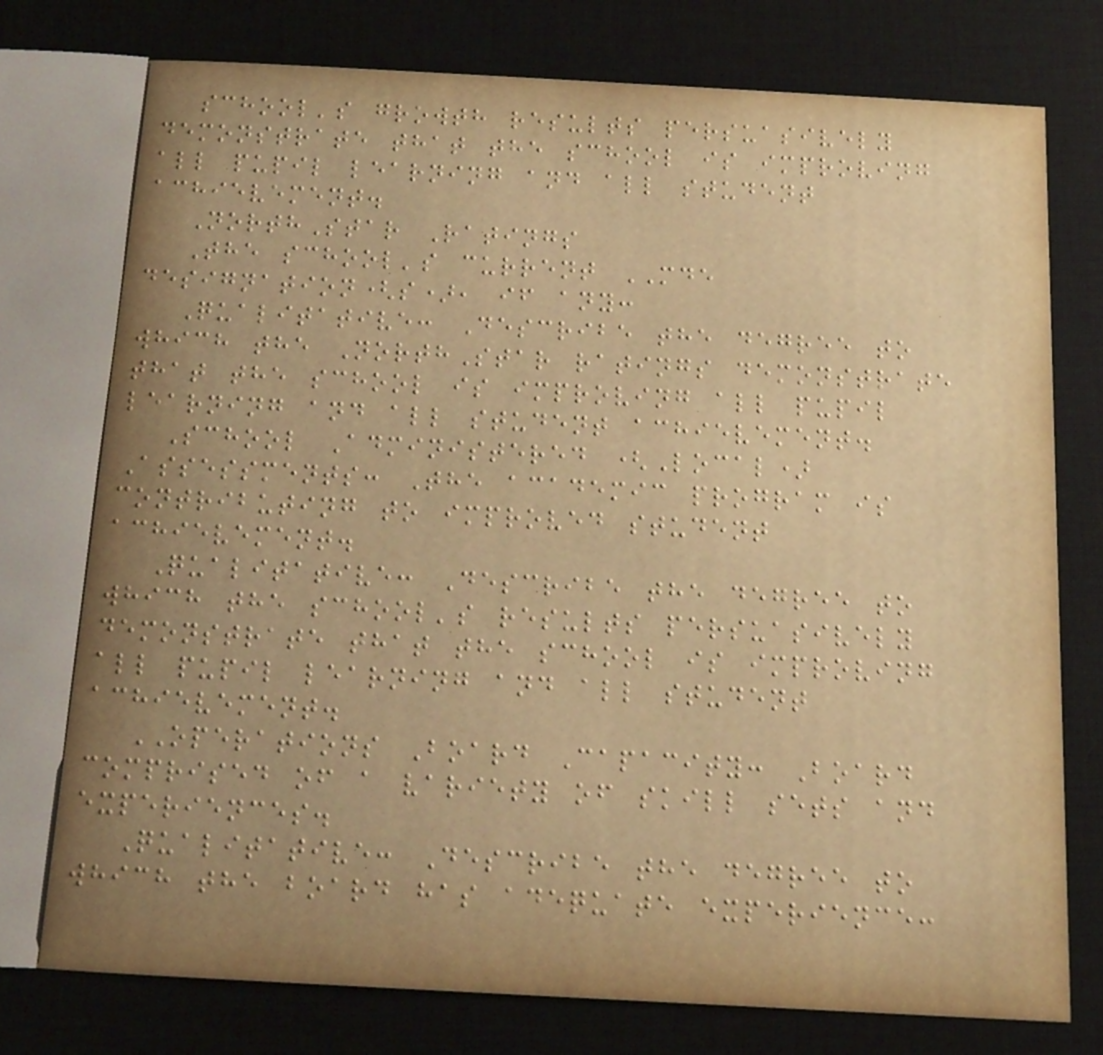school's growth results persuasively
demonstrate that the school is improving
all pupil learning and all student
achievement.
NorthStar Ratings
The school's current MDE
designation(s), if any:
Qualitative: Describe the degree to
which the NorthStar ratings demonstrate
that the school is improving all pupil
learning and all student achievement.
School Administered (Local)
Assessments: The academic program is
contributing to improved student
achievement.
Qualitative: Describe the degree to
which the school's results persuasively
demonstrate that the school is improving
all pupil learning and all student
achievement.
OPERATIONS Board Capacity: Board
comprised of a variety of skill sets and
experiences.
Qualitative: Describe the degree to
which the board has adequate experience:
